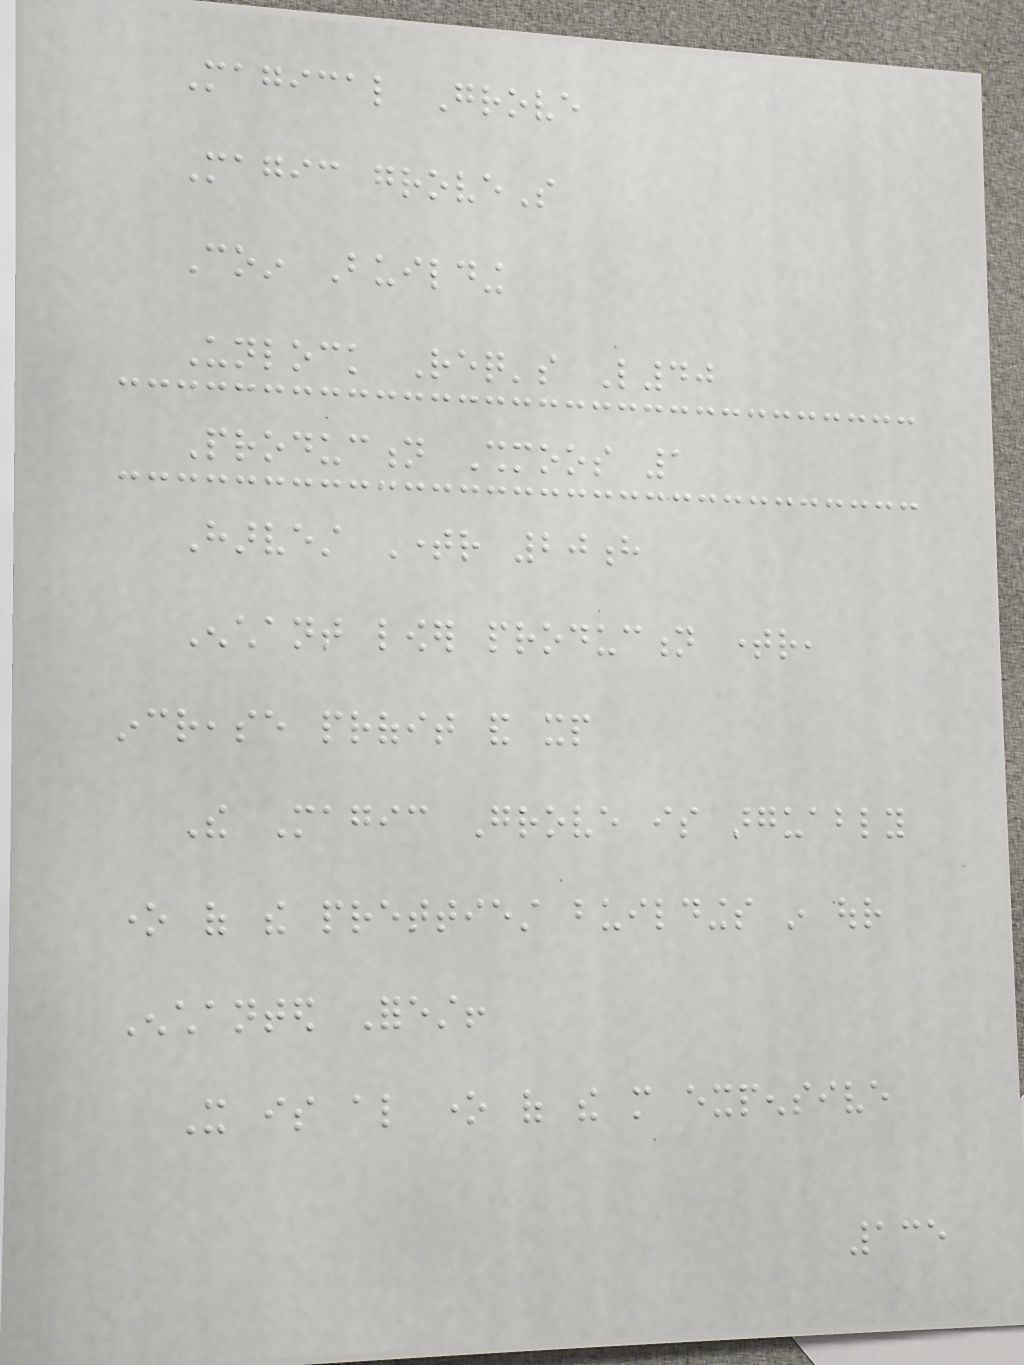Magical Grove
Magic groveS
Coin Building
Unlock Req's L40
Production Shmoos 1
Harvest Timer 20h
Enchant lower production timer,
increase profit and xp
The Magic Grove is arguably
one of the prettiest buildings in our
Enchanted Forest!
It is also one of the more expensive
135
